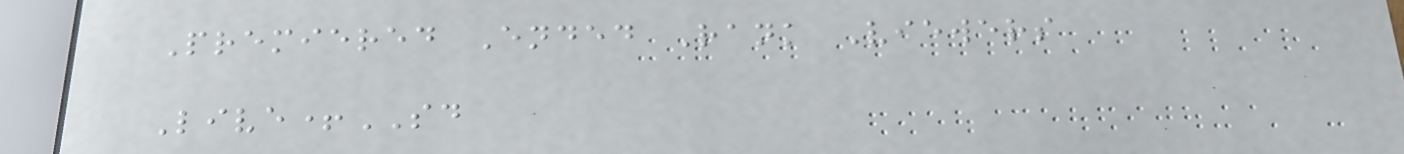Premiered Ended Rank Viewers
Live+SD
